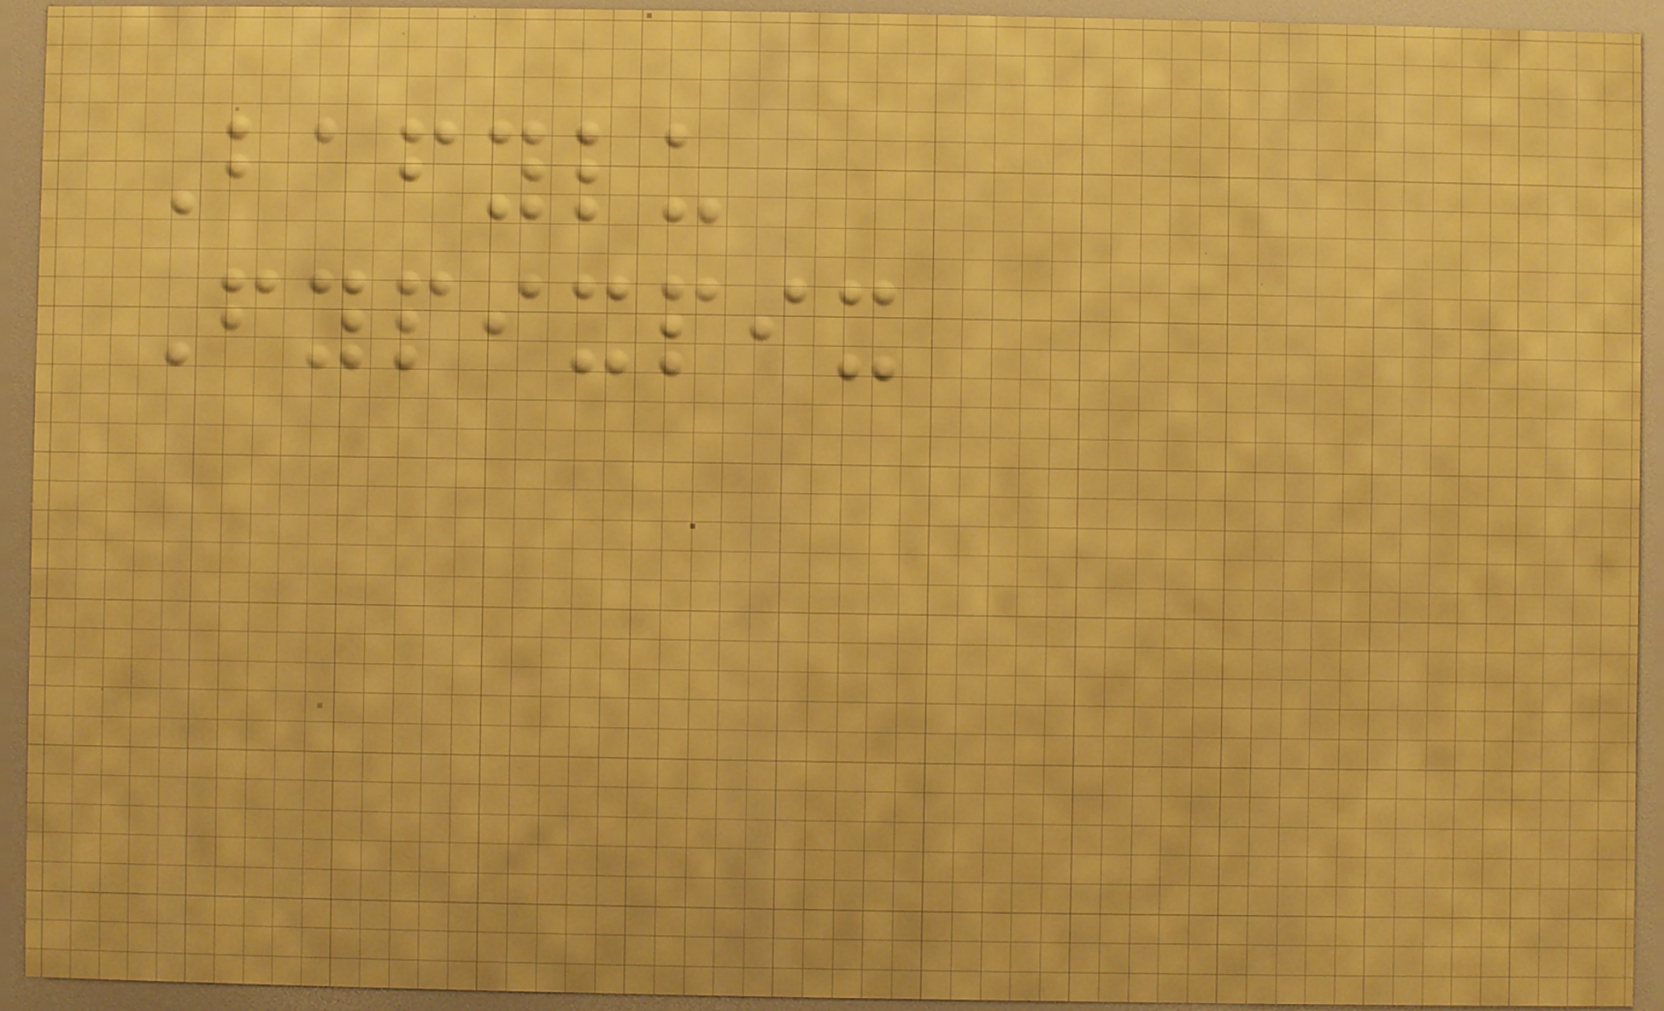Bafylu
Fypixpix
